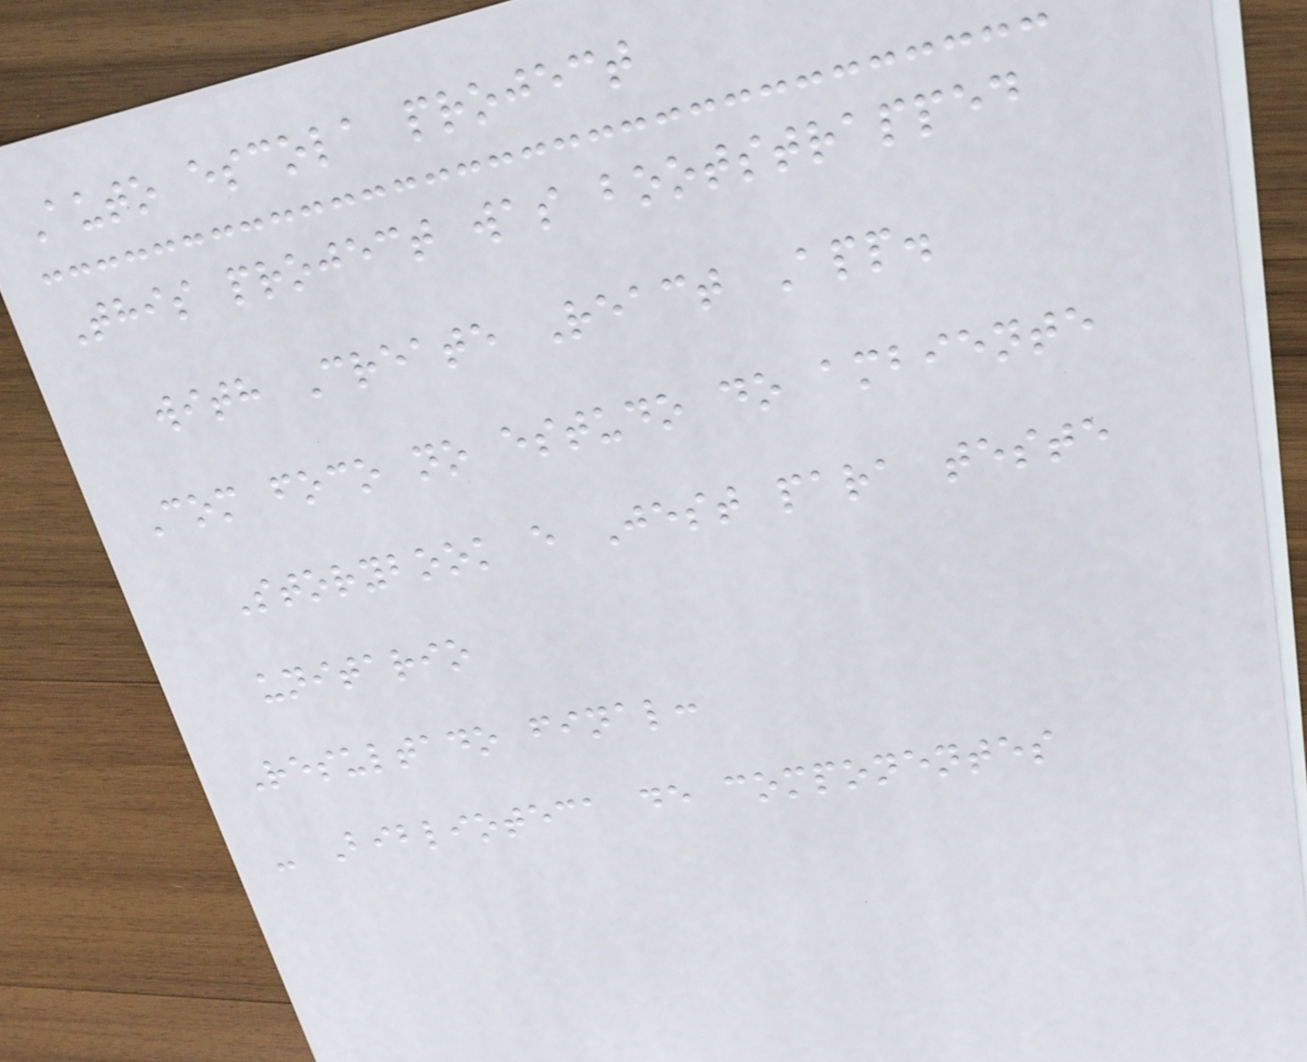Auto escola project
This project was bootstrapped
with Create React App.
Com foco no estudo do ambiente
Storybook e Jest para teste
unitario
Resultado final:
- Biblioteca de componentes
